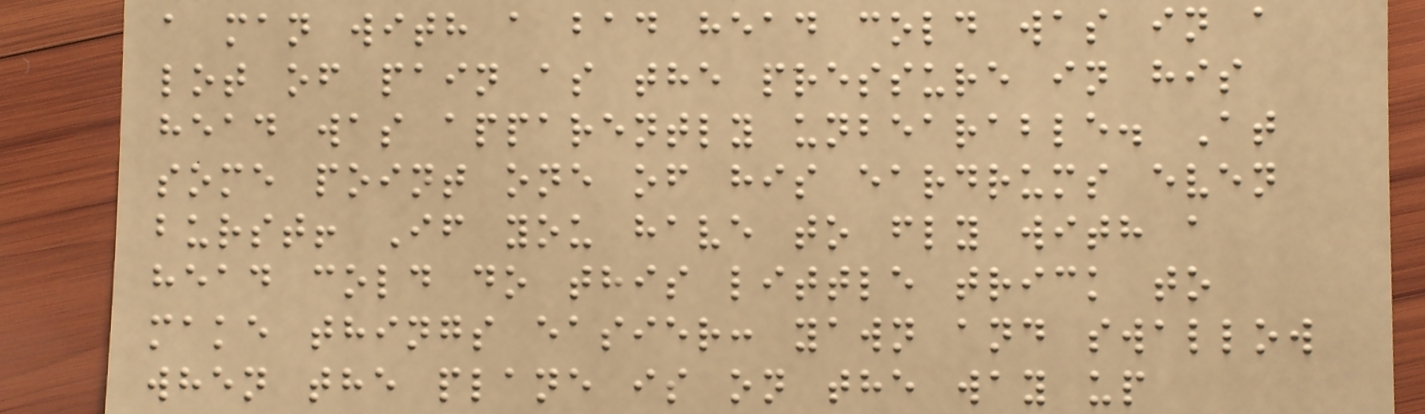a man with a bad head cold was in a
lot of pain as the pressure in his
head was apparently unbearable. At
some point one of his eardrums even
burst! If you have to fly with a
head cold do this little trick to
make things easier: yawn and swallow
when the plane is on the way up
